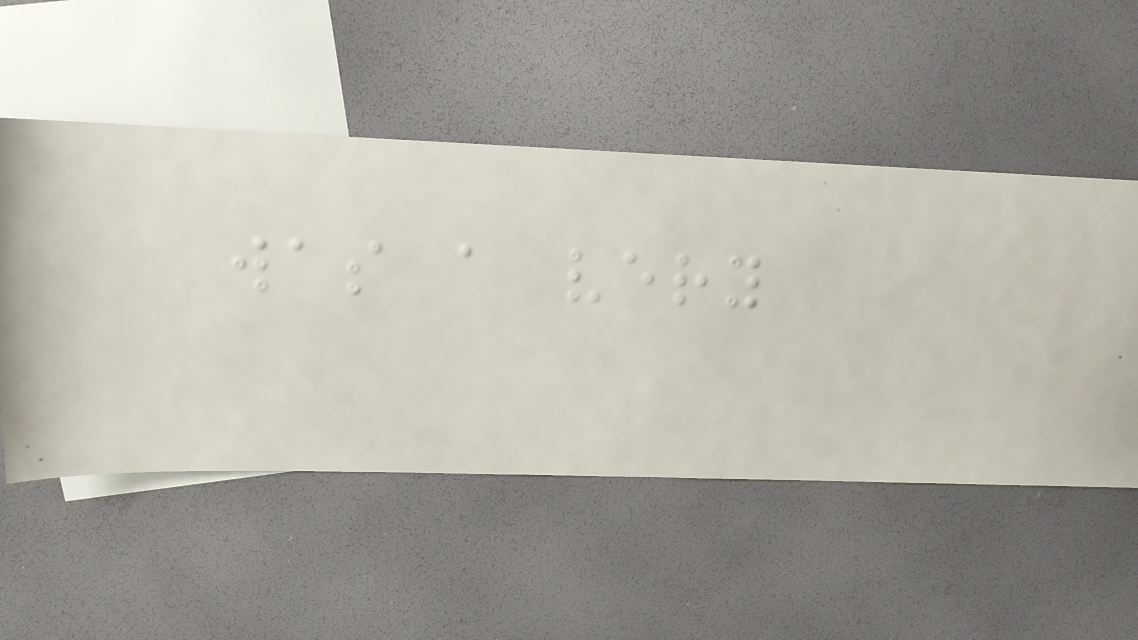was a very
